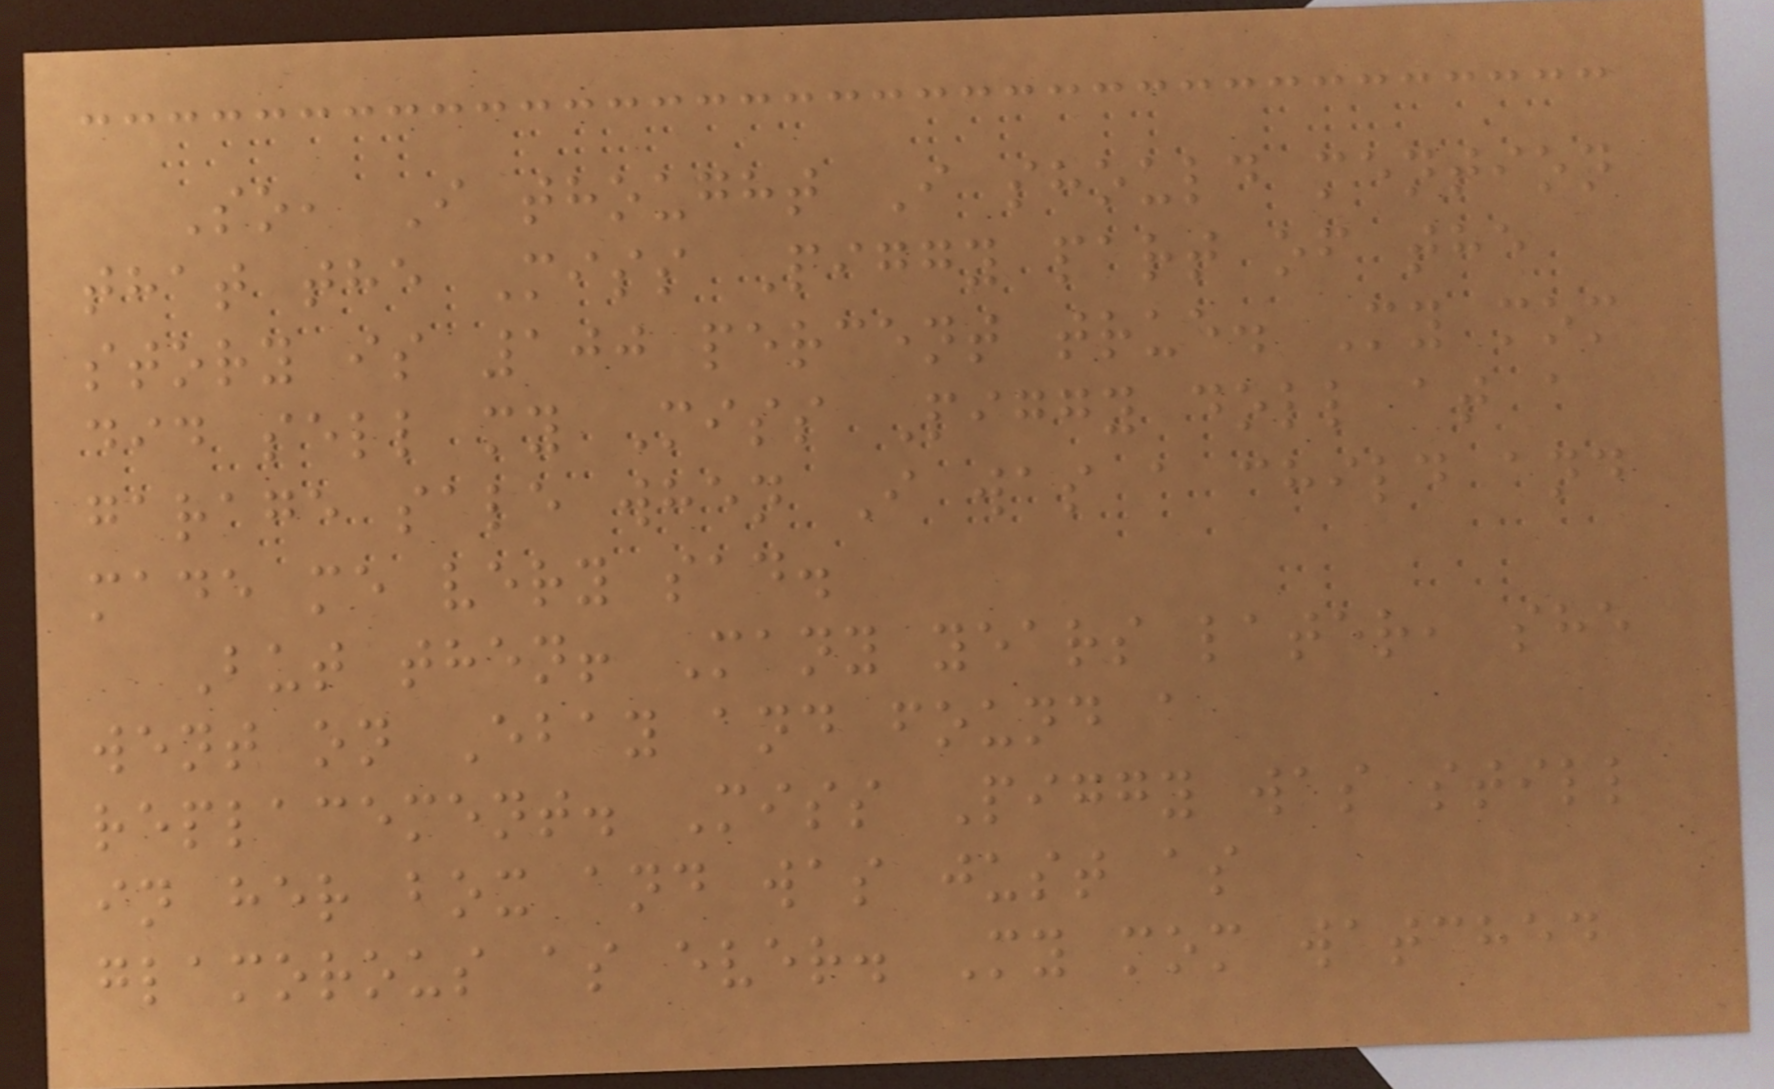So, I thought I should mention
that the Miss Piggy part of the
story is 100 percent true. My mom
did sell my Miss Piggy doll at a
garage sale when I was a child and
made me very sad.
But then! Many years later, she
went on Ebay and found a
replacement. Miss Piggy was still
in her box and was just as
glamorous as ever. My mom watched
